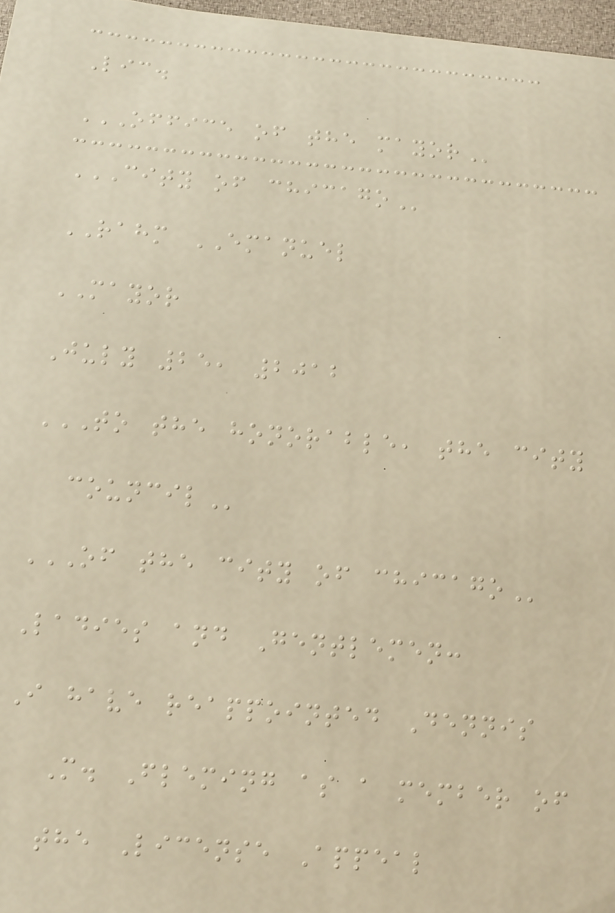Lic.
OFFICE OF THE MAYOR
CITY OF CHICAGO
RAHM EMANUEL
MAYOR
July 25, 2012
TO THE HONORABLE, THE CITY
COUNCIL
OF THE CITY OF CHICAGO
Ladies and Gentlemen:
I have reappointed Dennis
M. Fleming as a member of
the License Appeal
